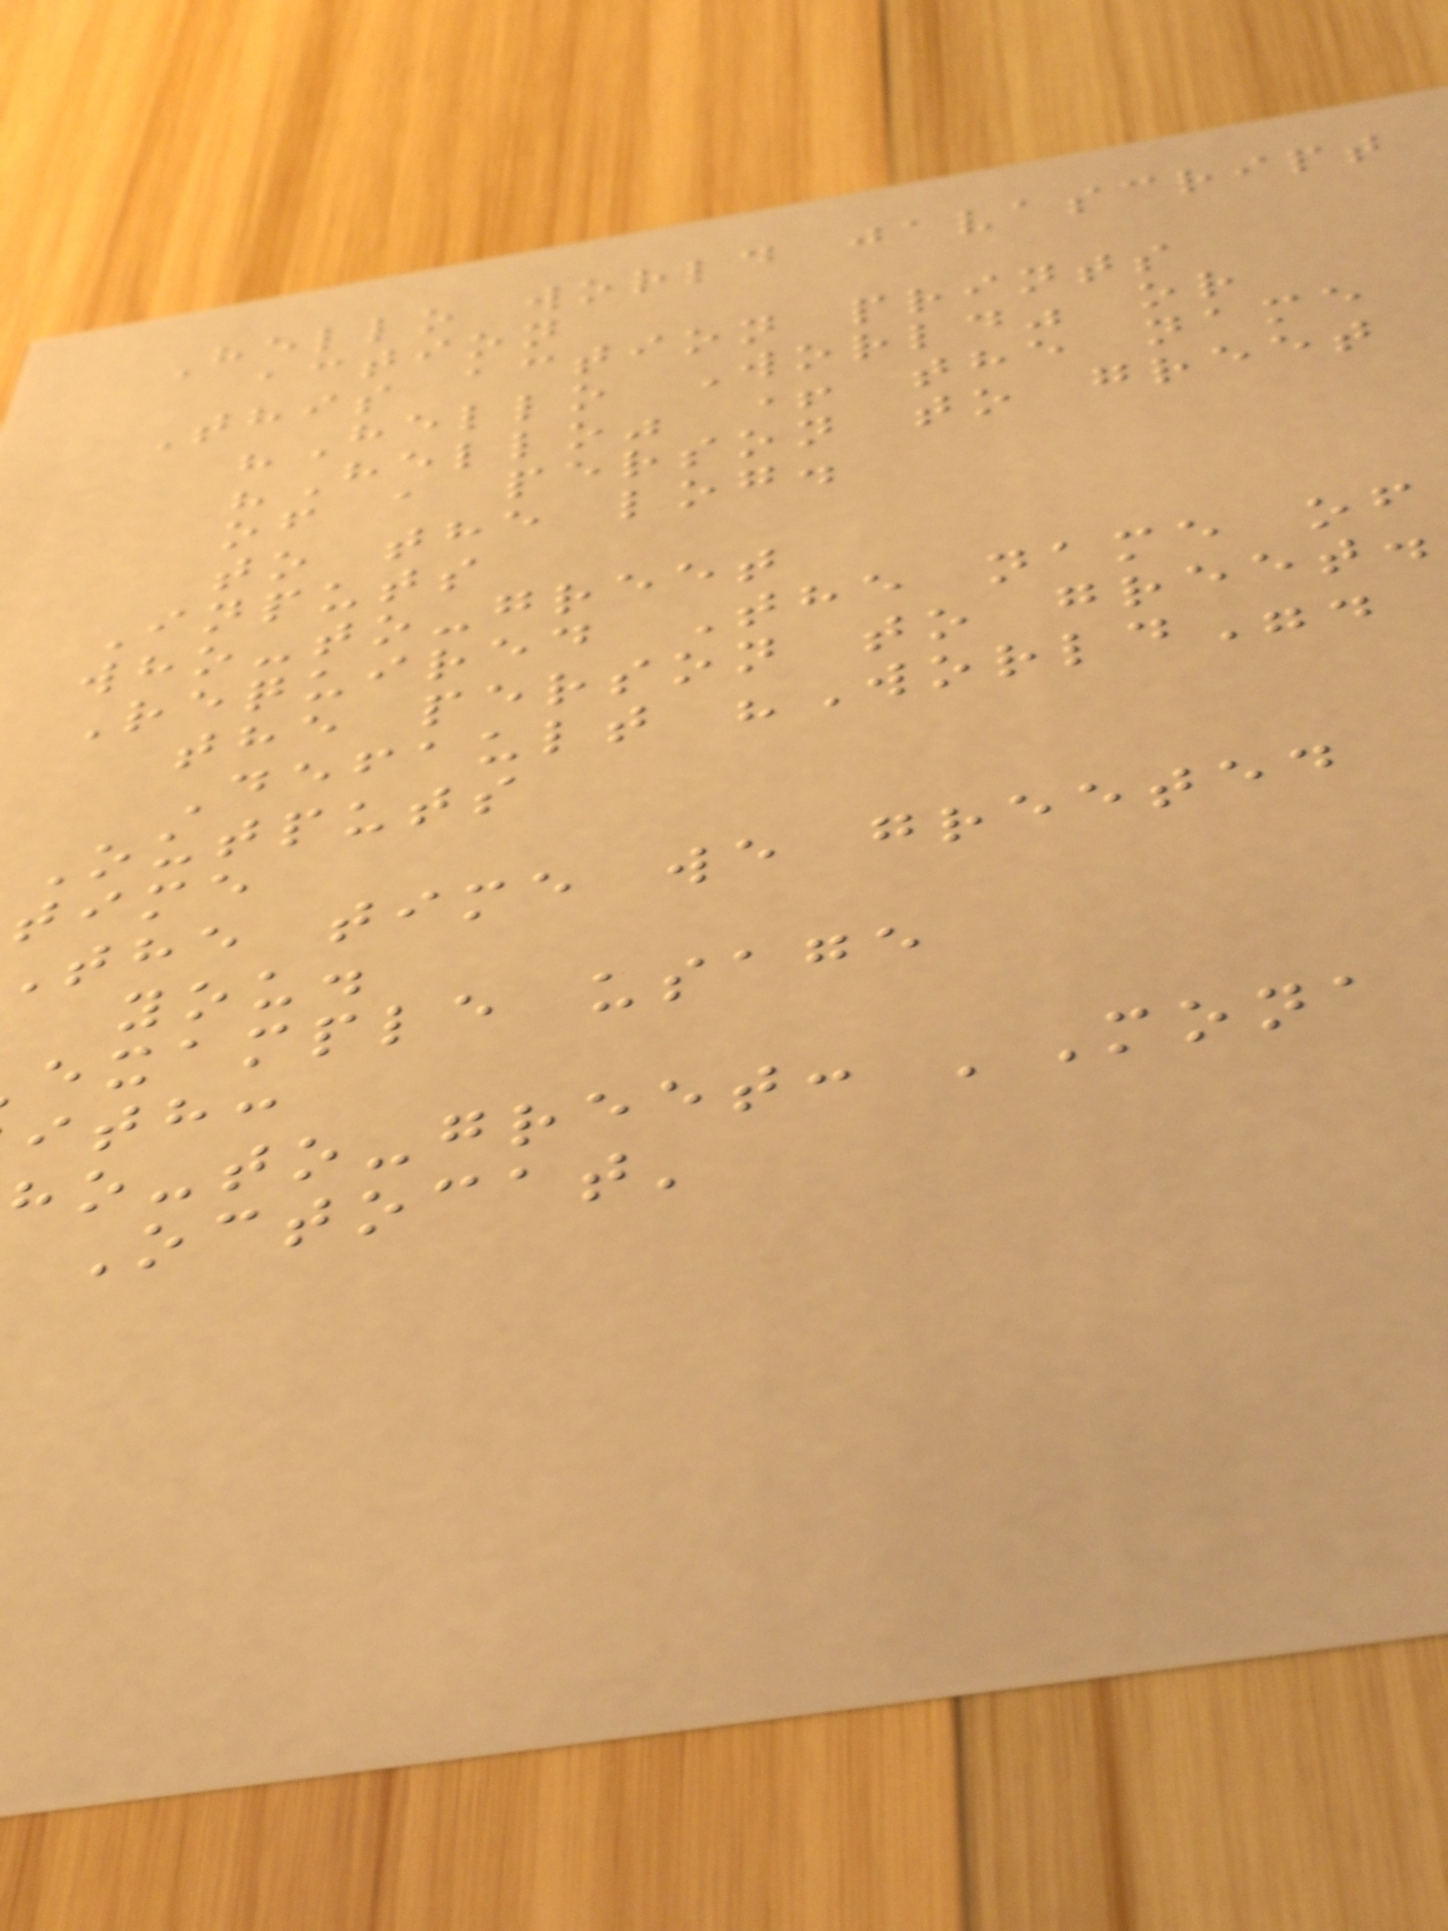Hello world javascript
action
This action prints
"Hello World" or
"Hello" + the name
of a person to greet
to the log.
Inputs
who-to-greet
Required The name of
the person to greet.
Default "World".
Outputs
time
the time we greeted
you.
example usage
ith:
ho-to-greet: 'Mona
Octocat'
